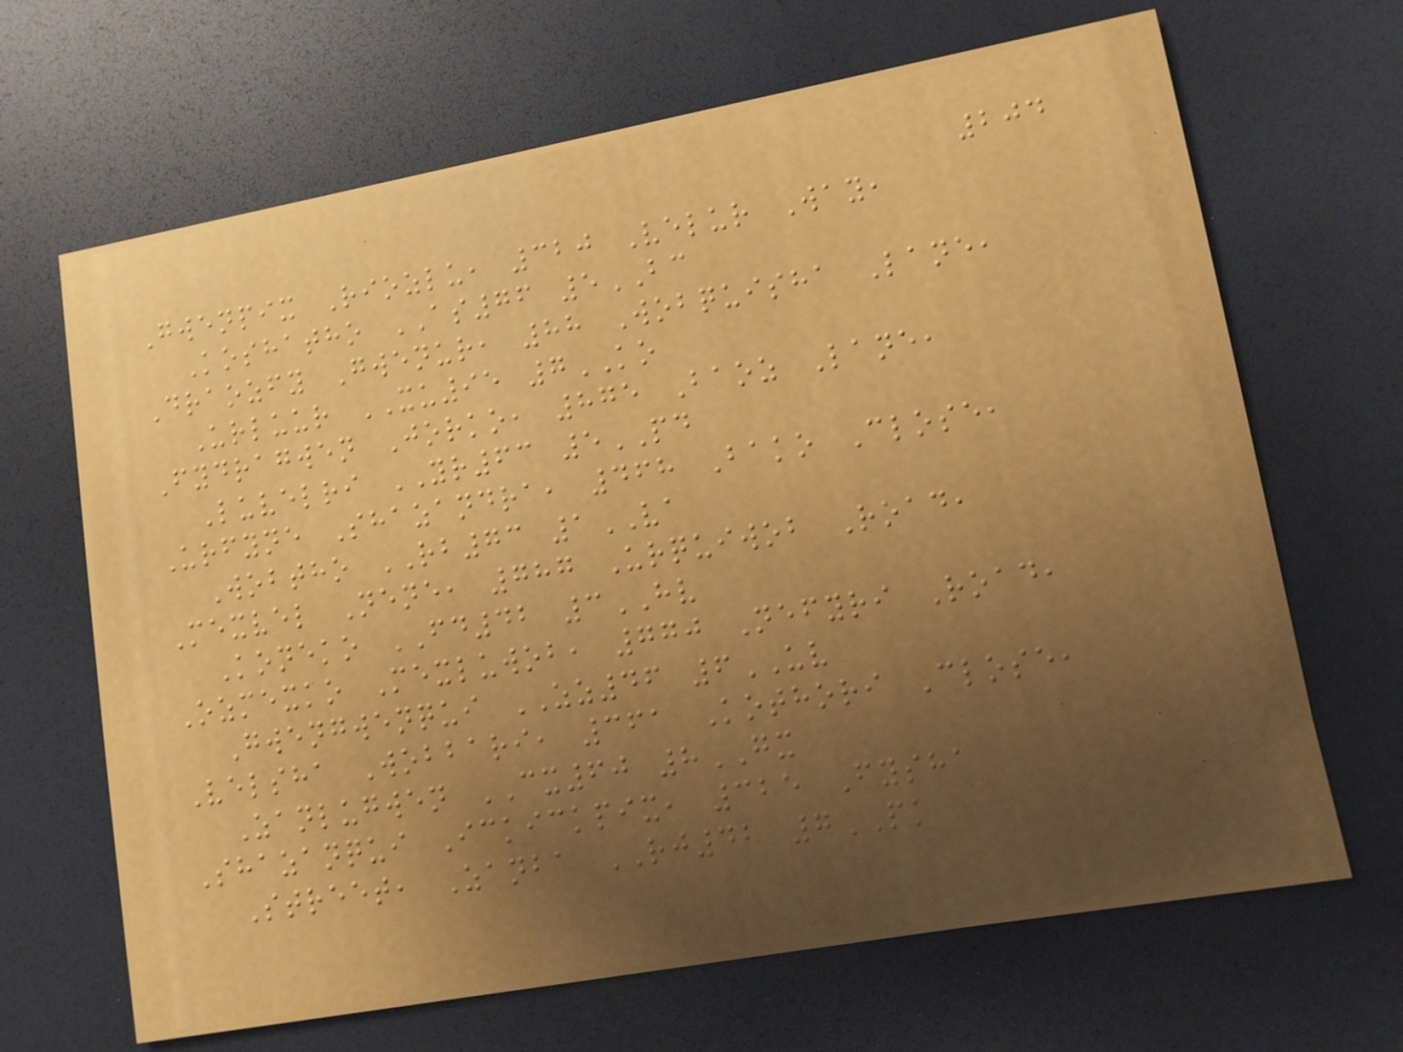204
Gwenpix Riozlu, 320 Velur Way,
Koshatho AS76 5BC
Draozfy Gwenur, 88 Wobquisha Lane,
Urluur XU95 7KO
Fydragwen Jorko, 875 Baoz Lane,
Luvelri YR63 5PD
Urfyne Shazandra, 468 Bako Close,
Wobtho RB73 1VA
Mexvel Nene, 787 Urquiwob Road,
Koneko FD42 3HV
Ozmexko Mexluwob, 770 Nefyri Road,
Gwengwenqui ZZ46 6UV
Velsha Wobbari, 361 Kothori Close,
Zanlugwen CX60 8GX
Shazanqui Ickickpix, 325 Fysha
Street, Zanba RJ42 7PK
